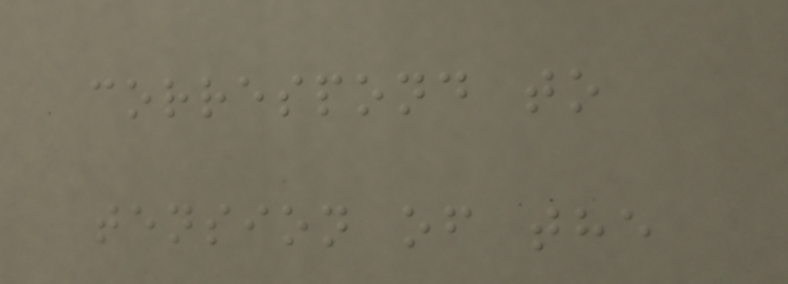correspond to
tension of the
